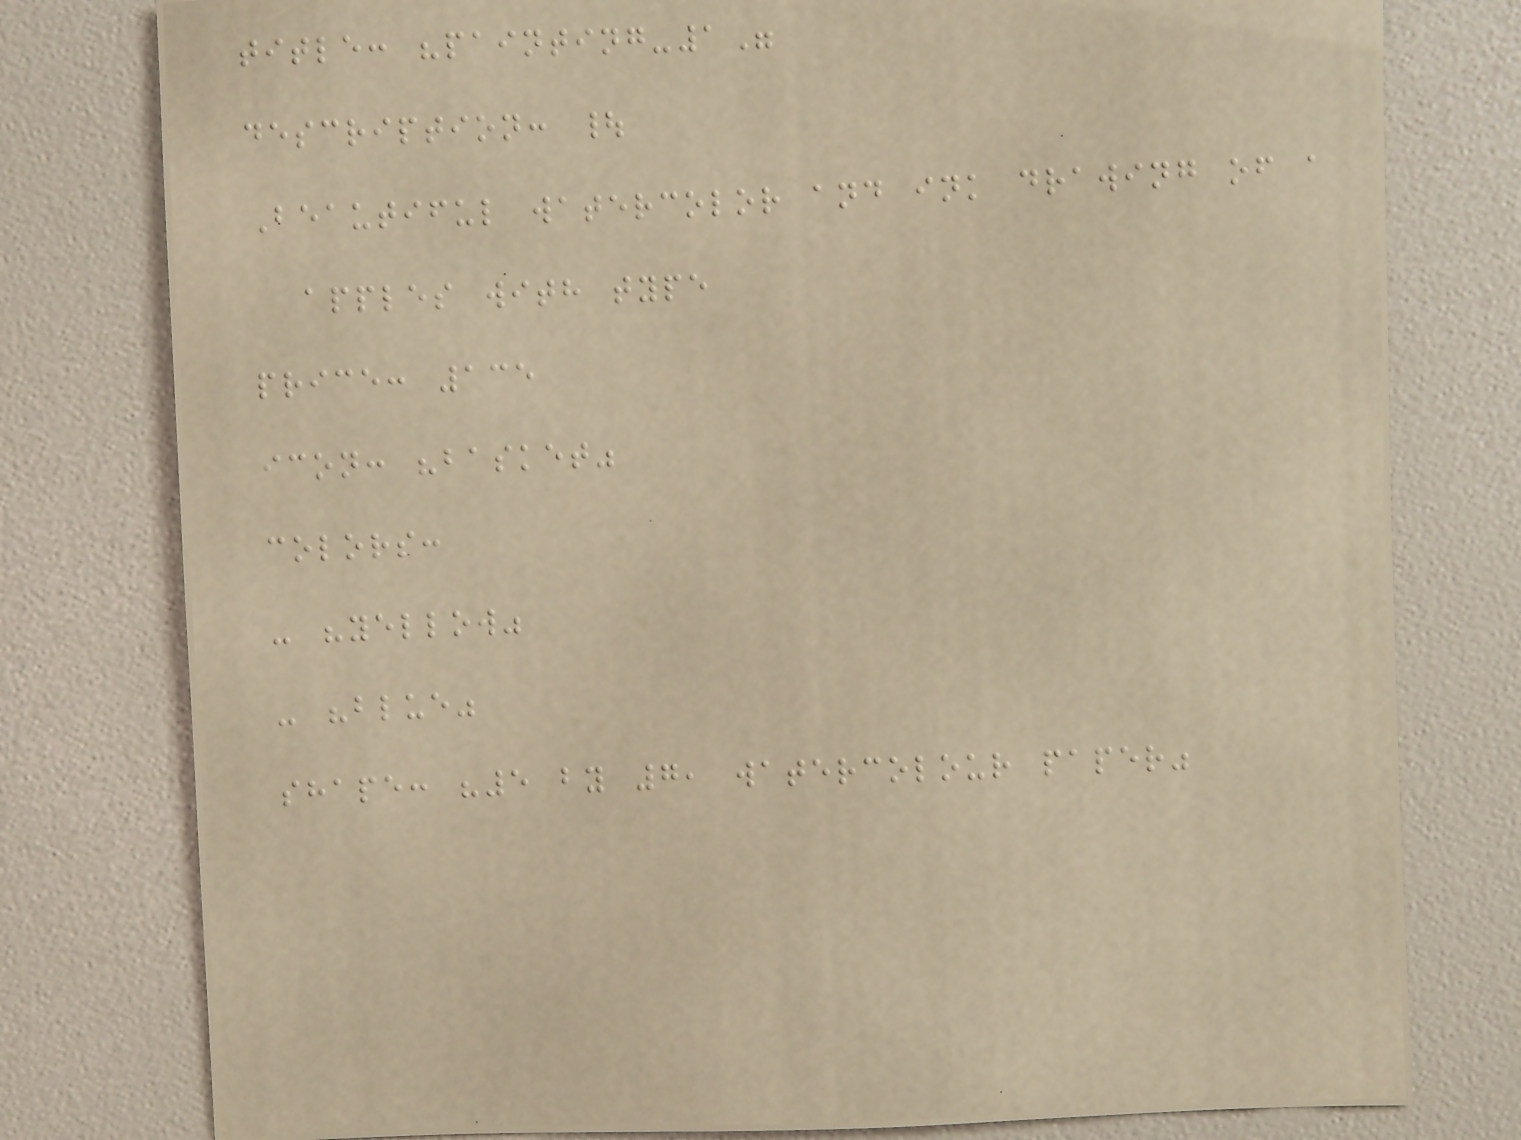title: "painting-1"
description: |
Beautiful watercolor and ink drawing of a
apples with type
price: 135
icon: "basket"
colors:
- "yellow"
- "blue"
shape: "5 by 7, watercolour paper"
